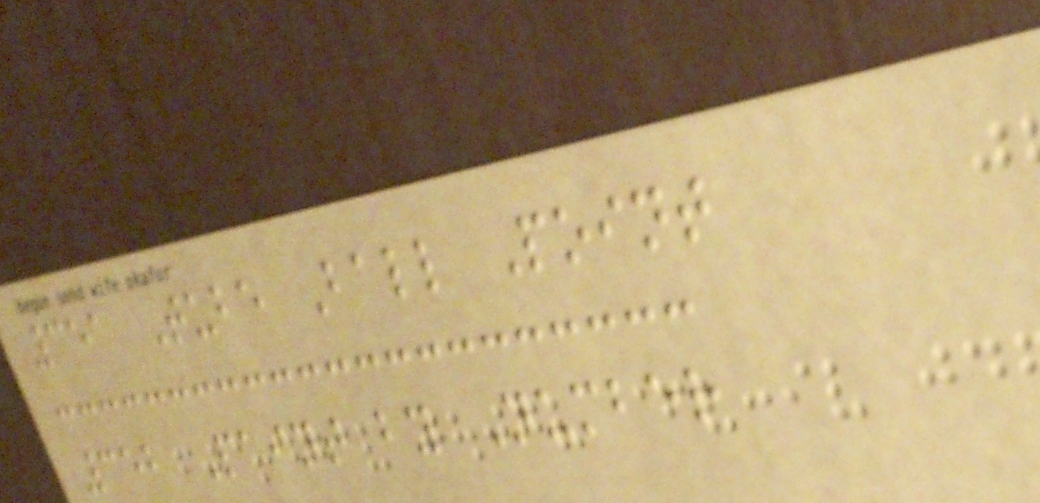351 Tube Ball Point
352 Paint by Number
